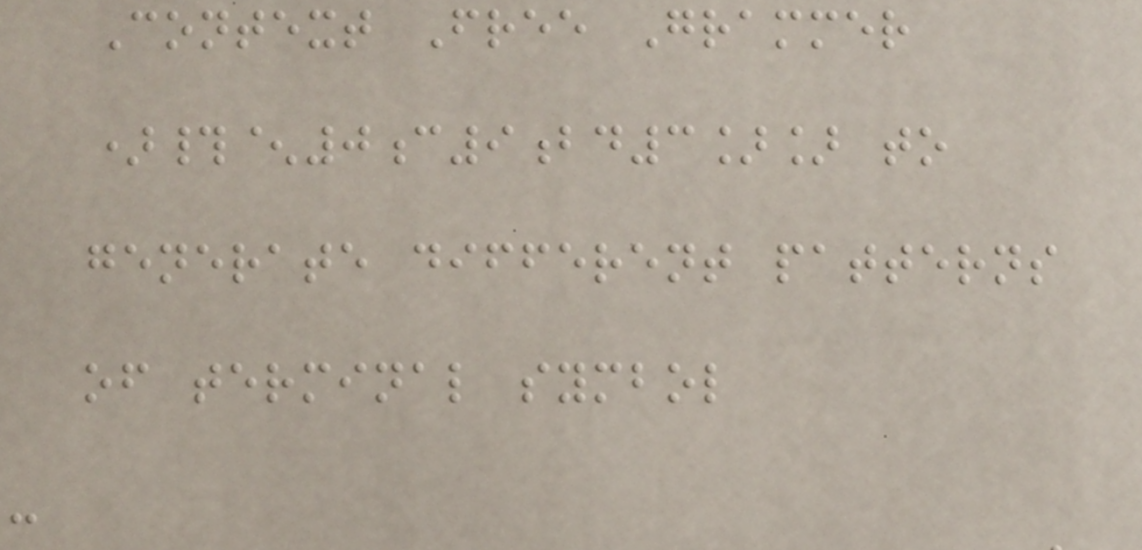Context Free Grammer
)#^0c9bd3]] to
generate different patterns
of terminal symbol
-
